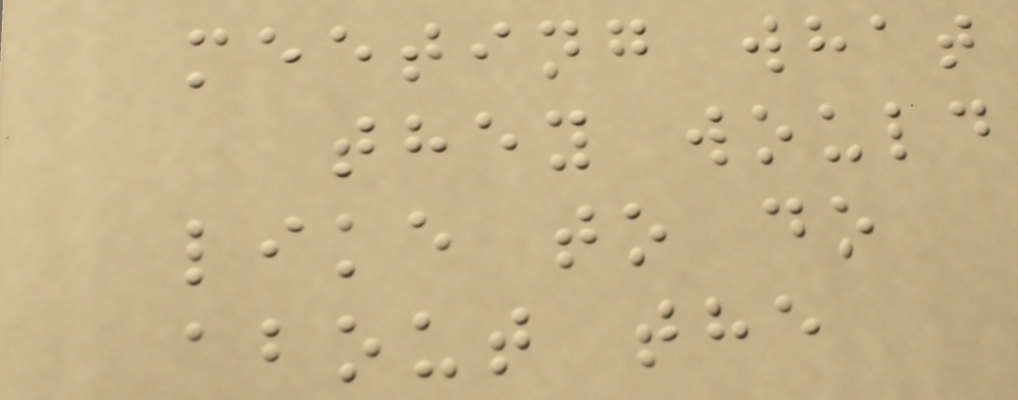meeting what
they would
like to do
about the
